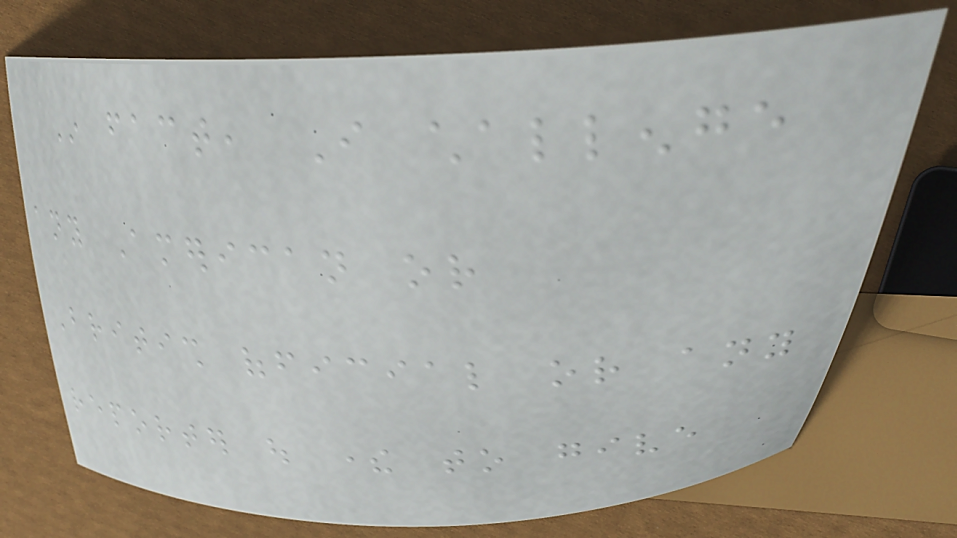In fact, I challenge
any American or
British official or any
reporter out there to give
